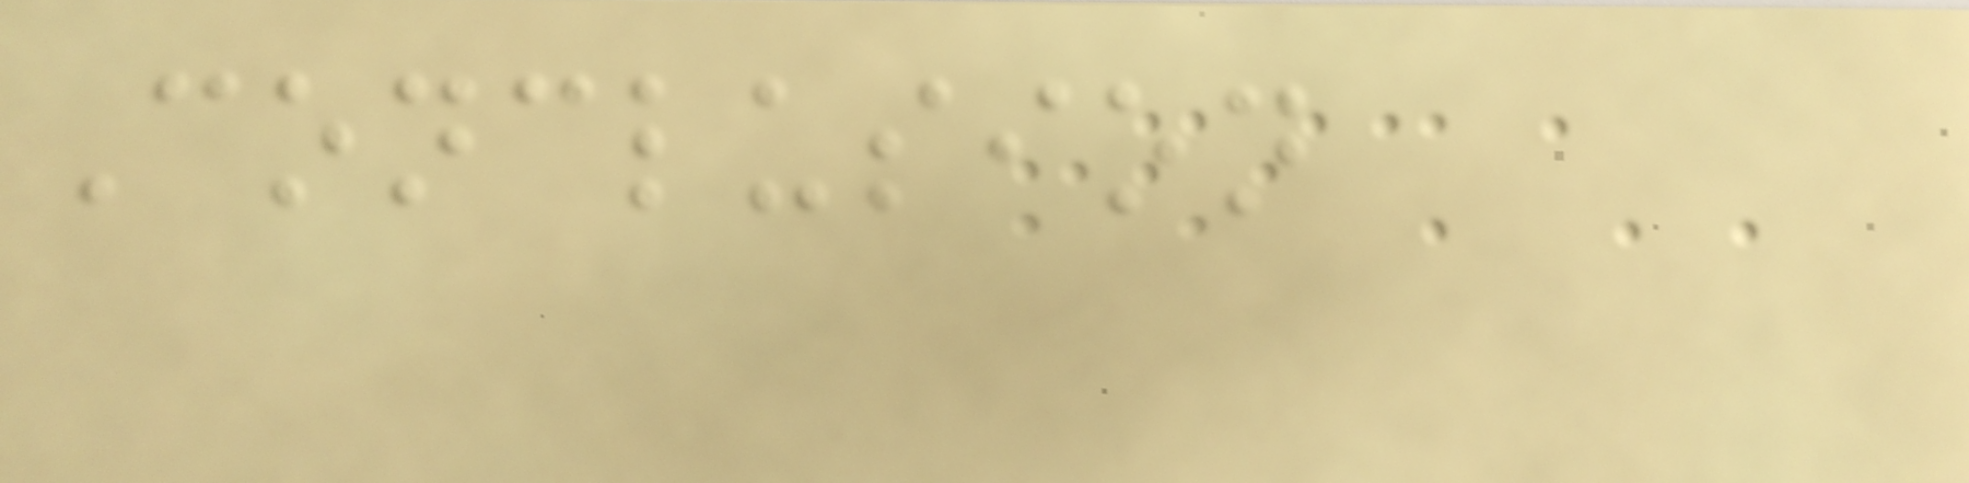Conclusion
